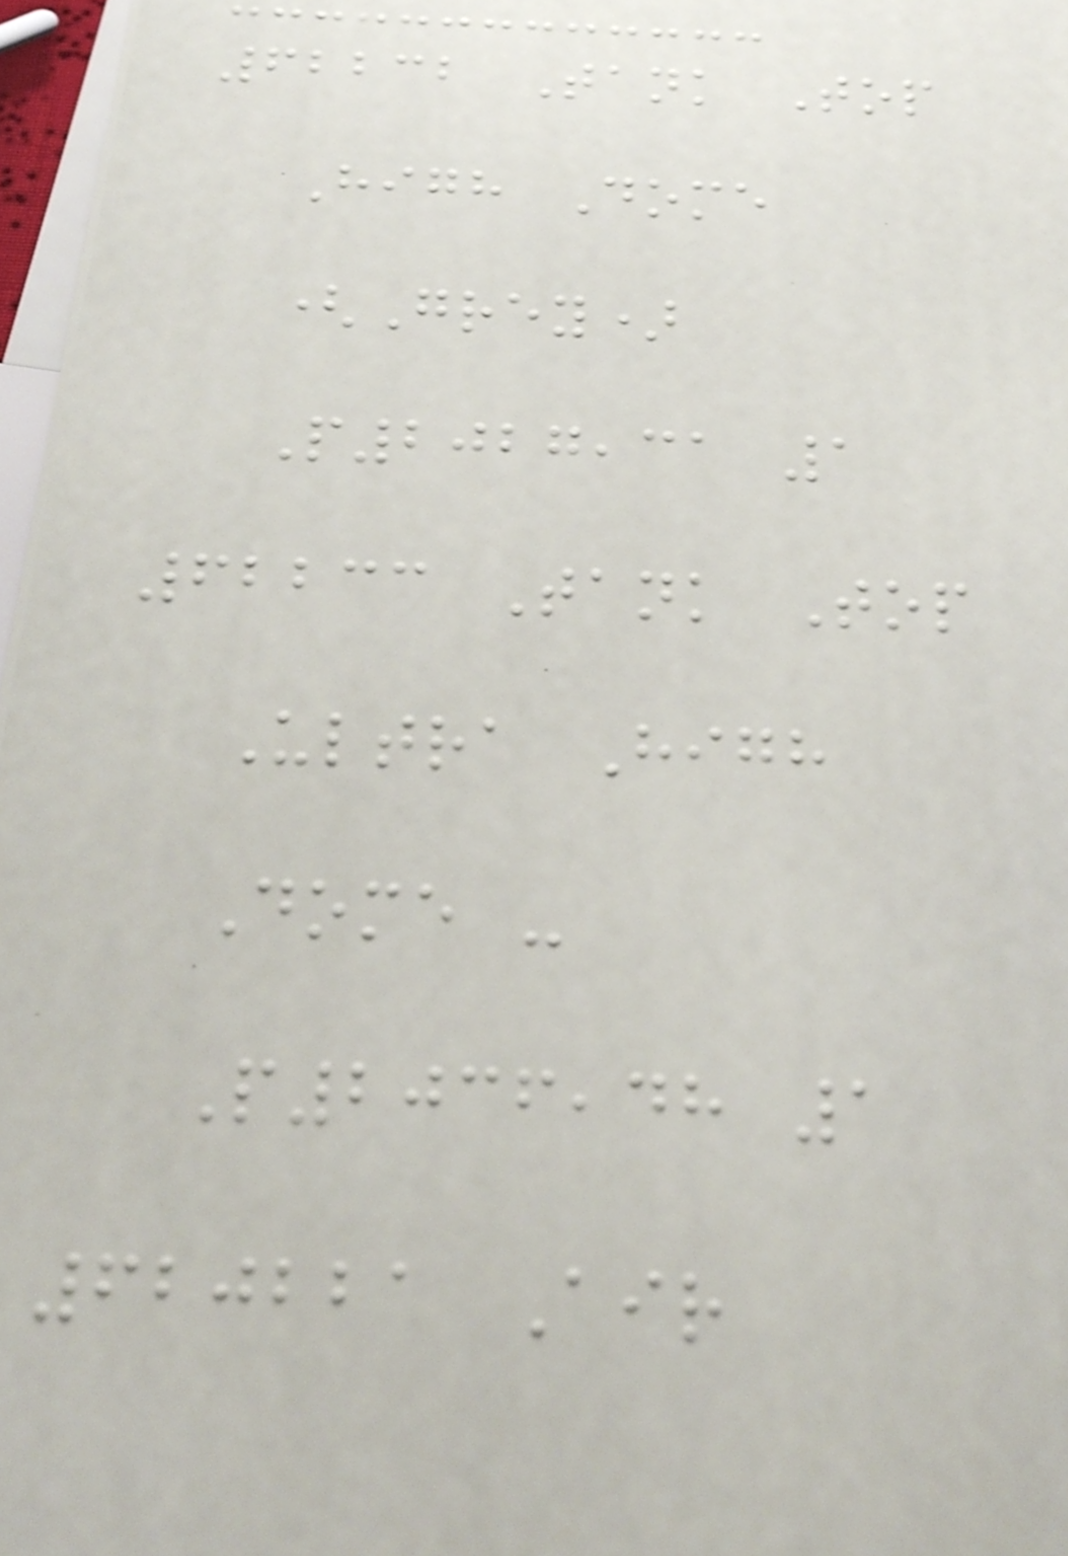62232 Tank Top
High Dome
(Grey)
P2027,31 1
62233 Tank Top
Ultra High
Dome -
P2036,48 1
620221 Air
